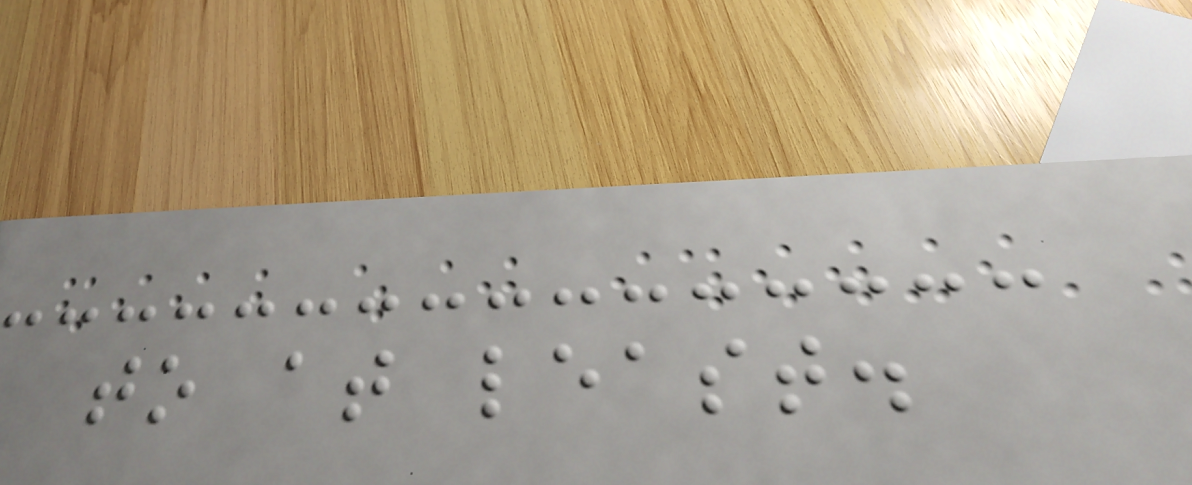to at least.
